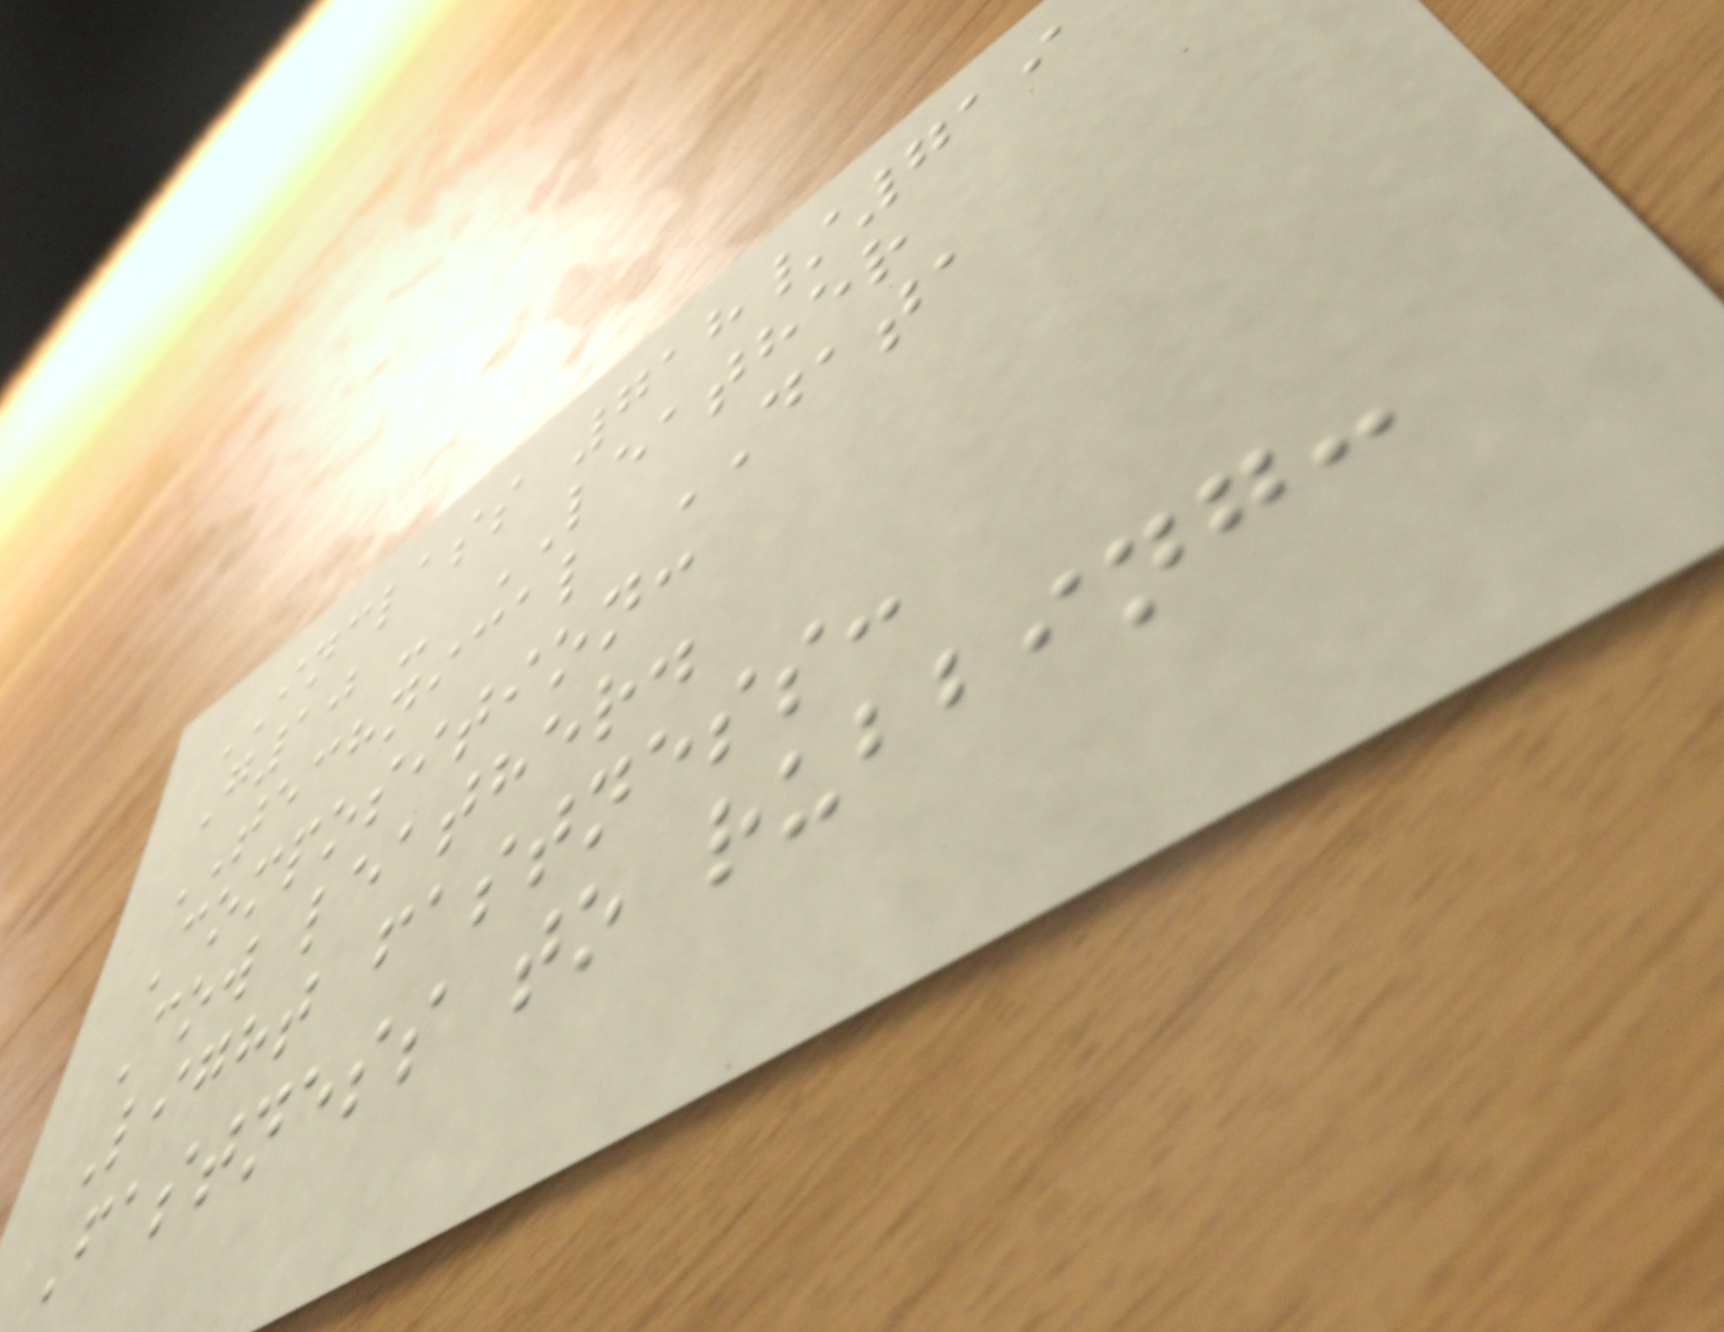INCLASS 718/719
G10 - LEATHER
TECHNICAL DATA
Composition:
Cow leather.
Light fastness:
Fastness to rubbing:
